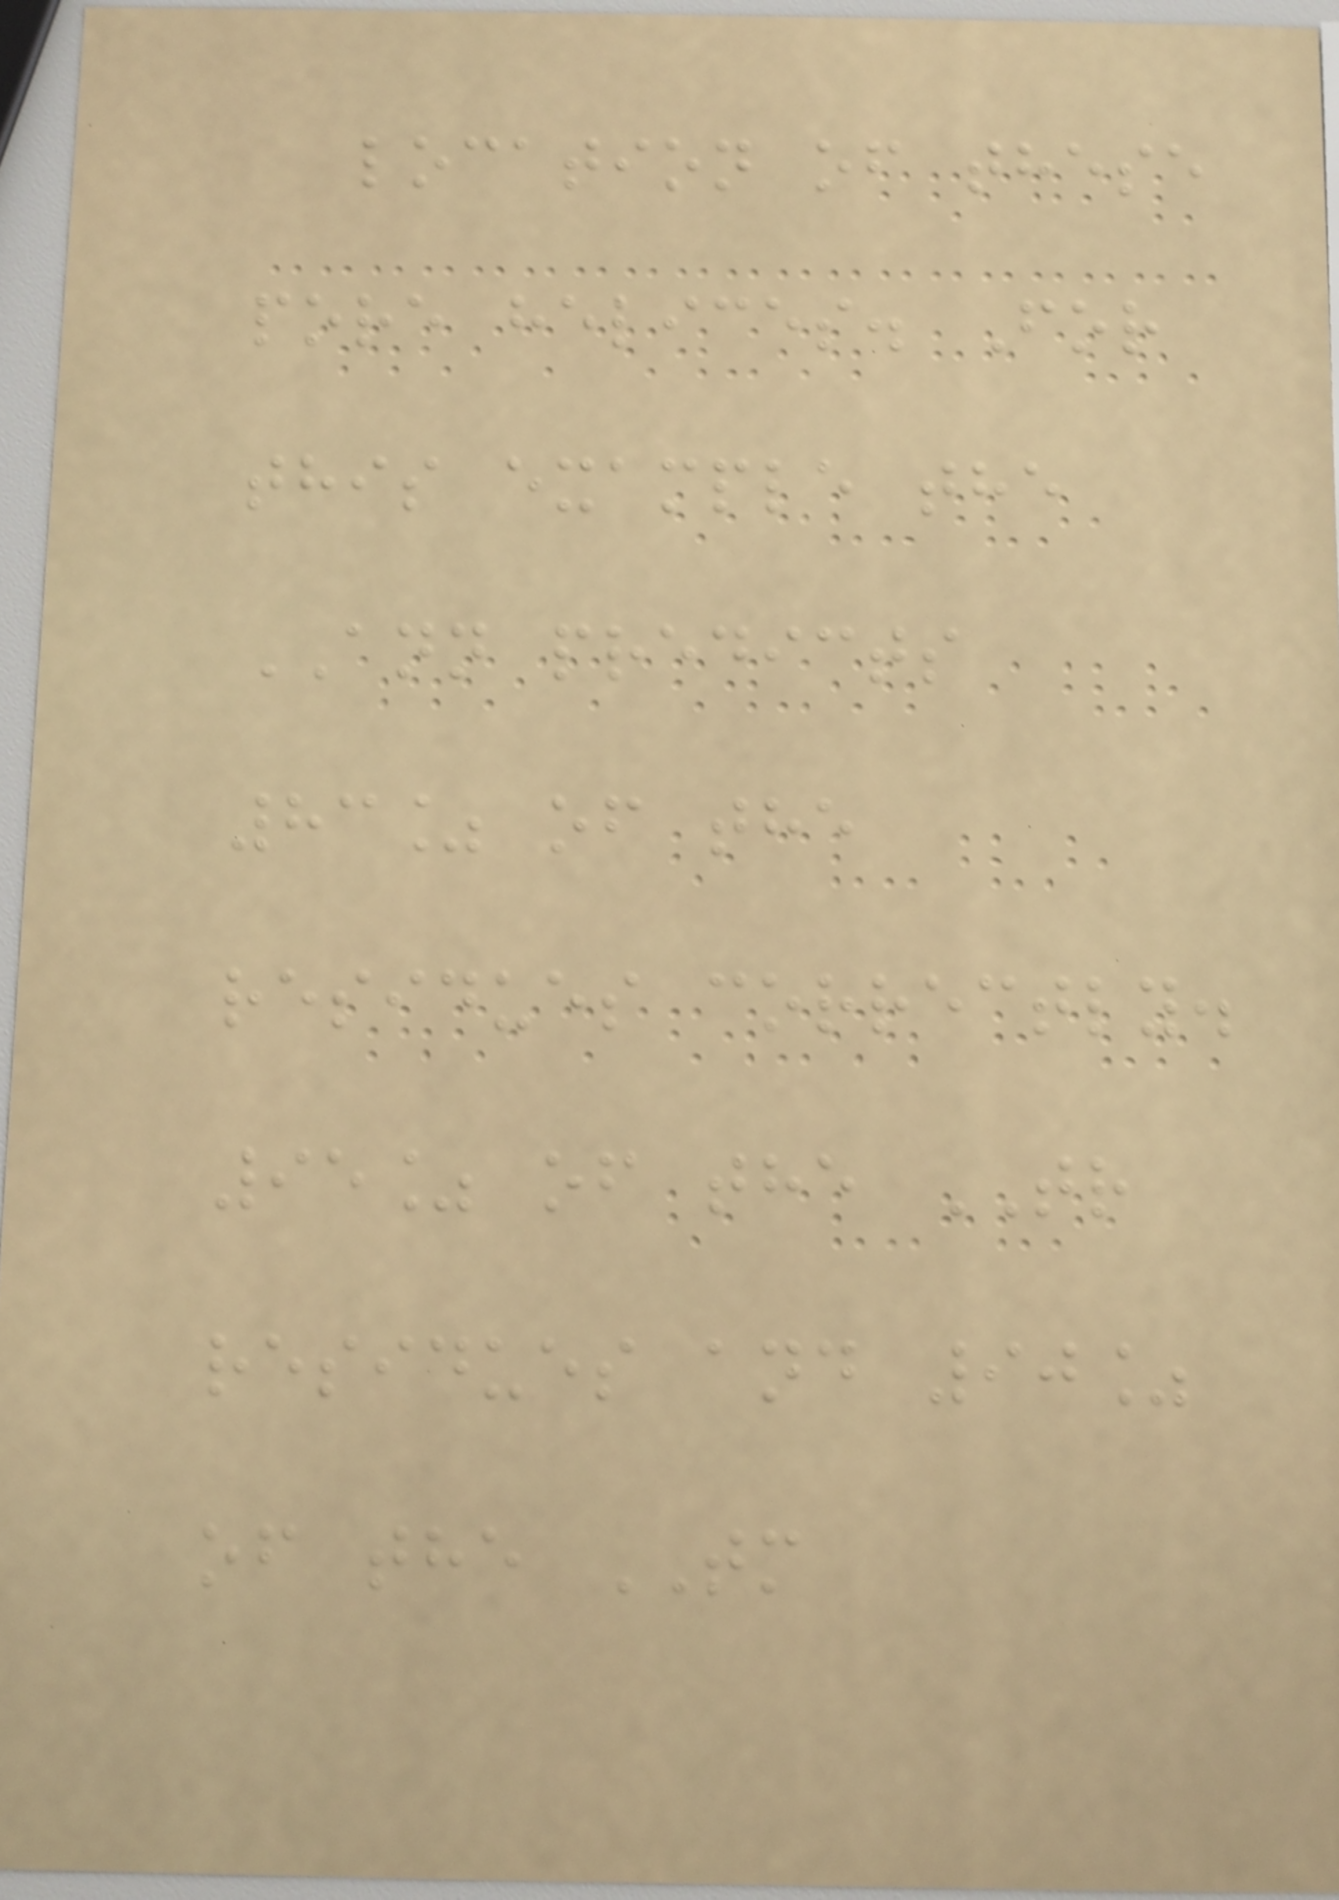location of these
pore helices. For
this example the
ANN predicts
83% of the
residues correctly.
95% of the TR
residues and 90%
of the TM
